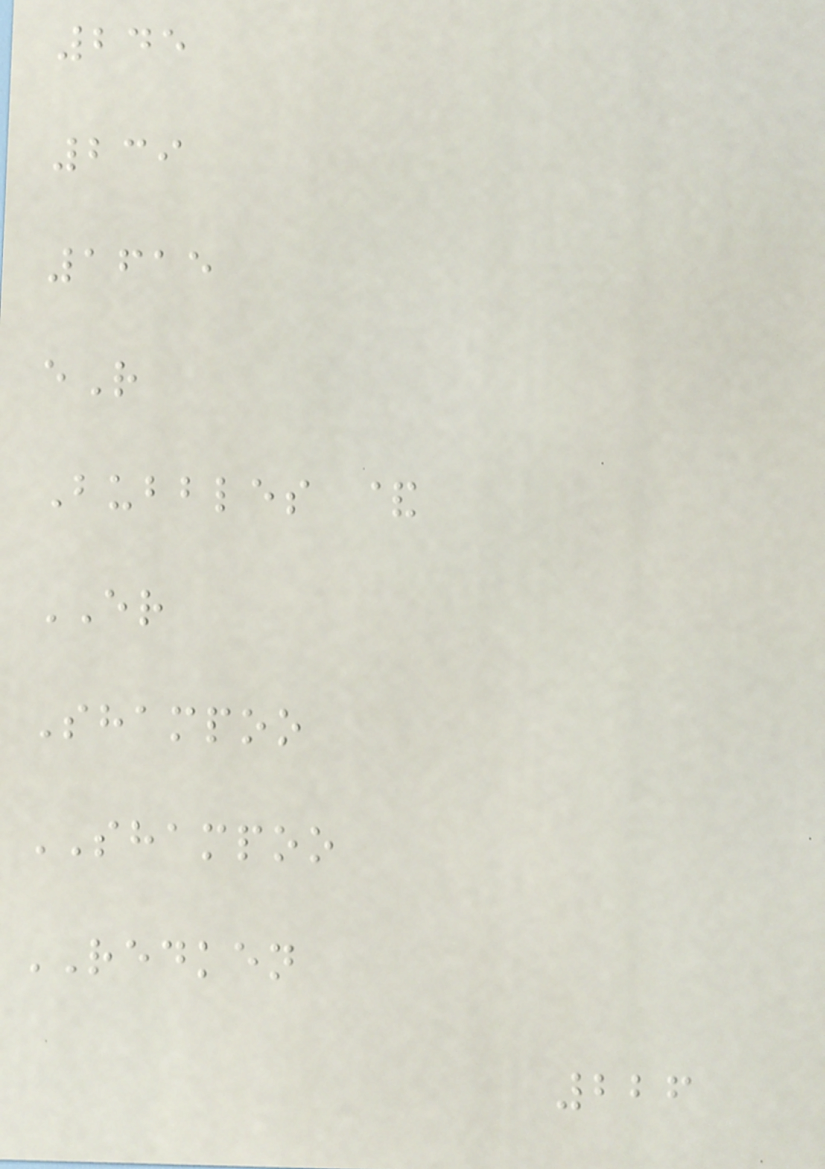245
239
1615
eR
Bubbles &
ER
Shampoo
SHAMPOO
REDKEN
226
